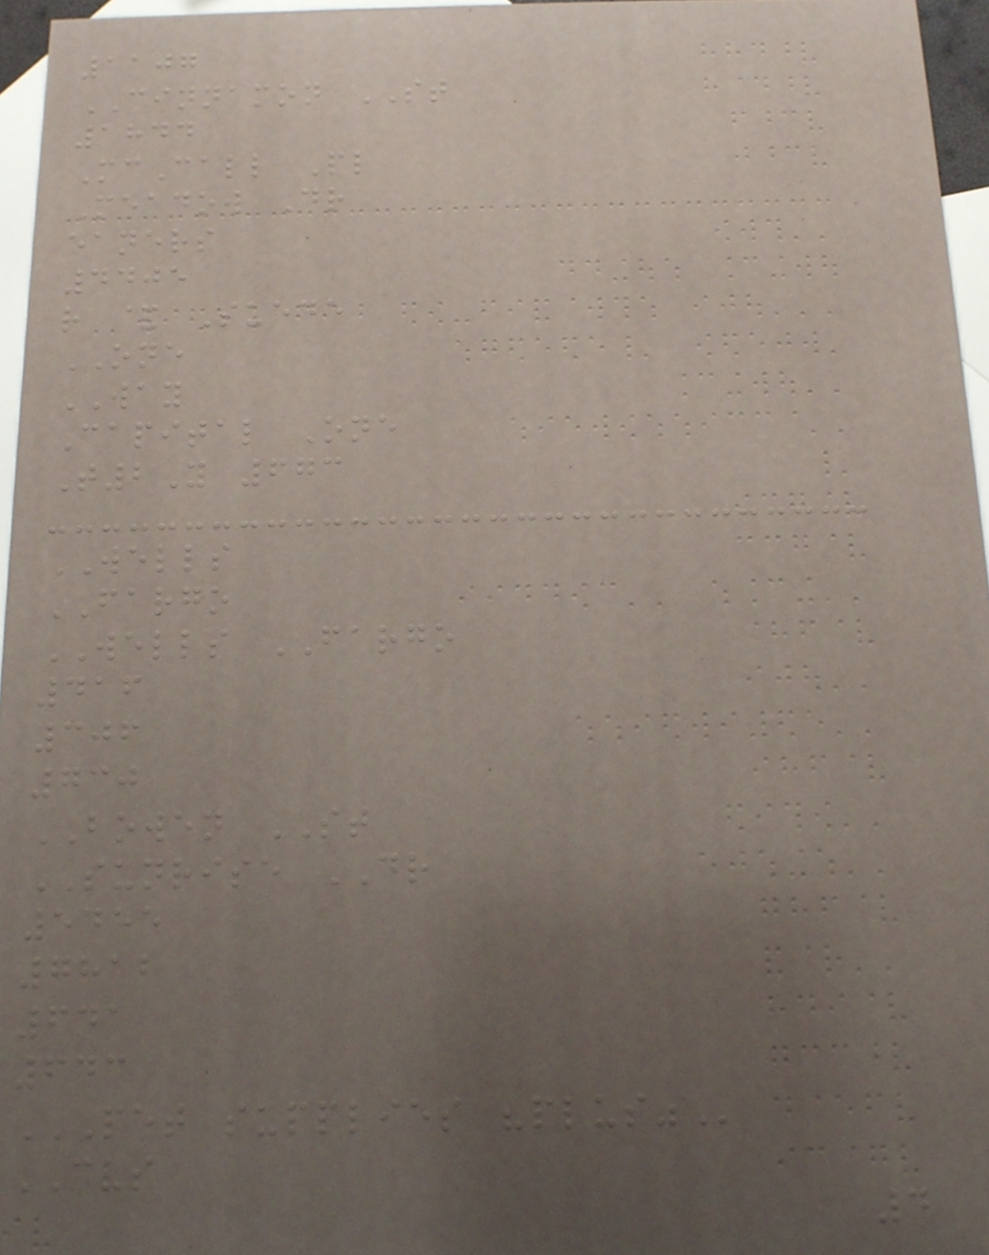1107
CINNAMON ST
1844
McCall Pl
Meadow Dr
eaners
4405
r & Suede
ONE
WAY
Capital One
T2Y 673
WELLS
FARGO
WELLS FARGO
416
306
730
BOWEN ST
SUNRISE DR
5455
7812
641
643
PET SUPPLIES "PLUS"
CVS
4
